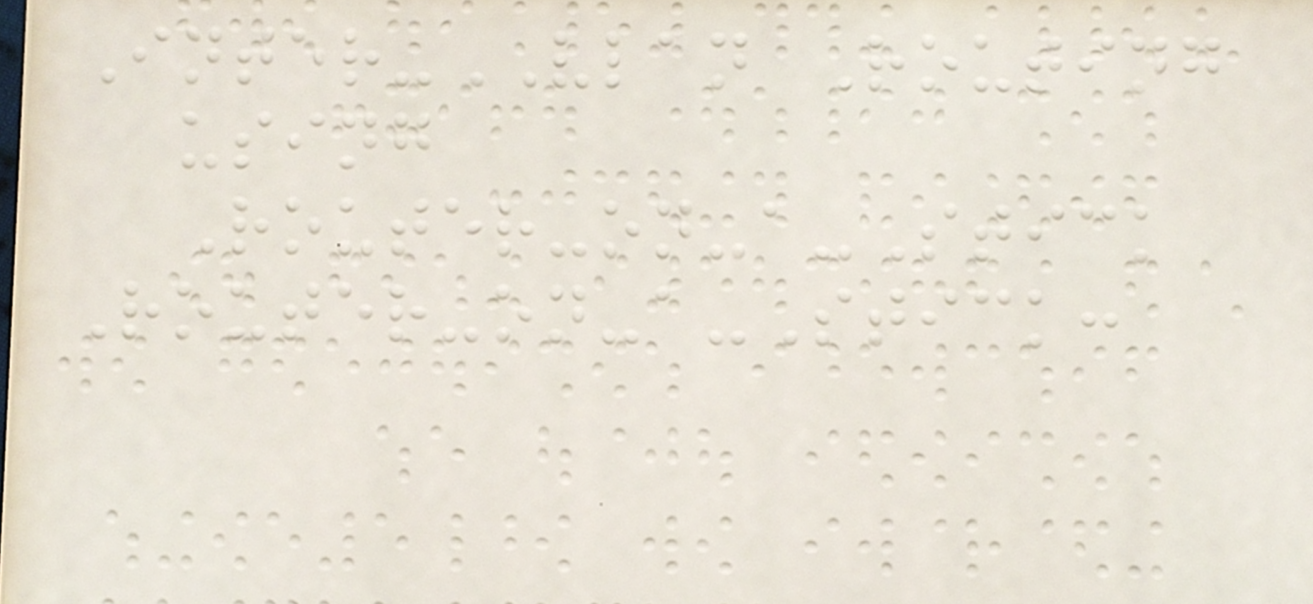Inter-VLAN Routing
using
Router-on-a-Stick
Router-on-a-Stick:
